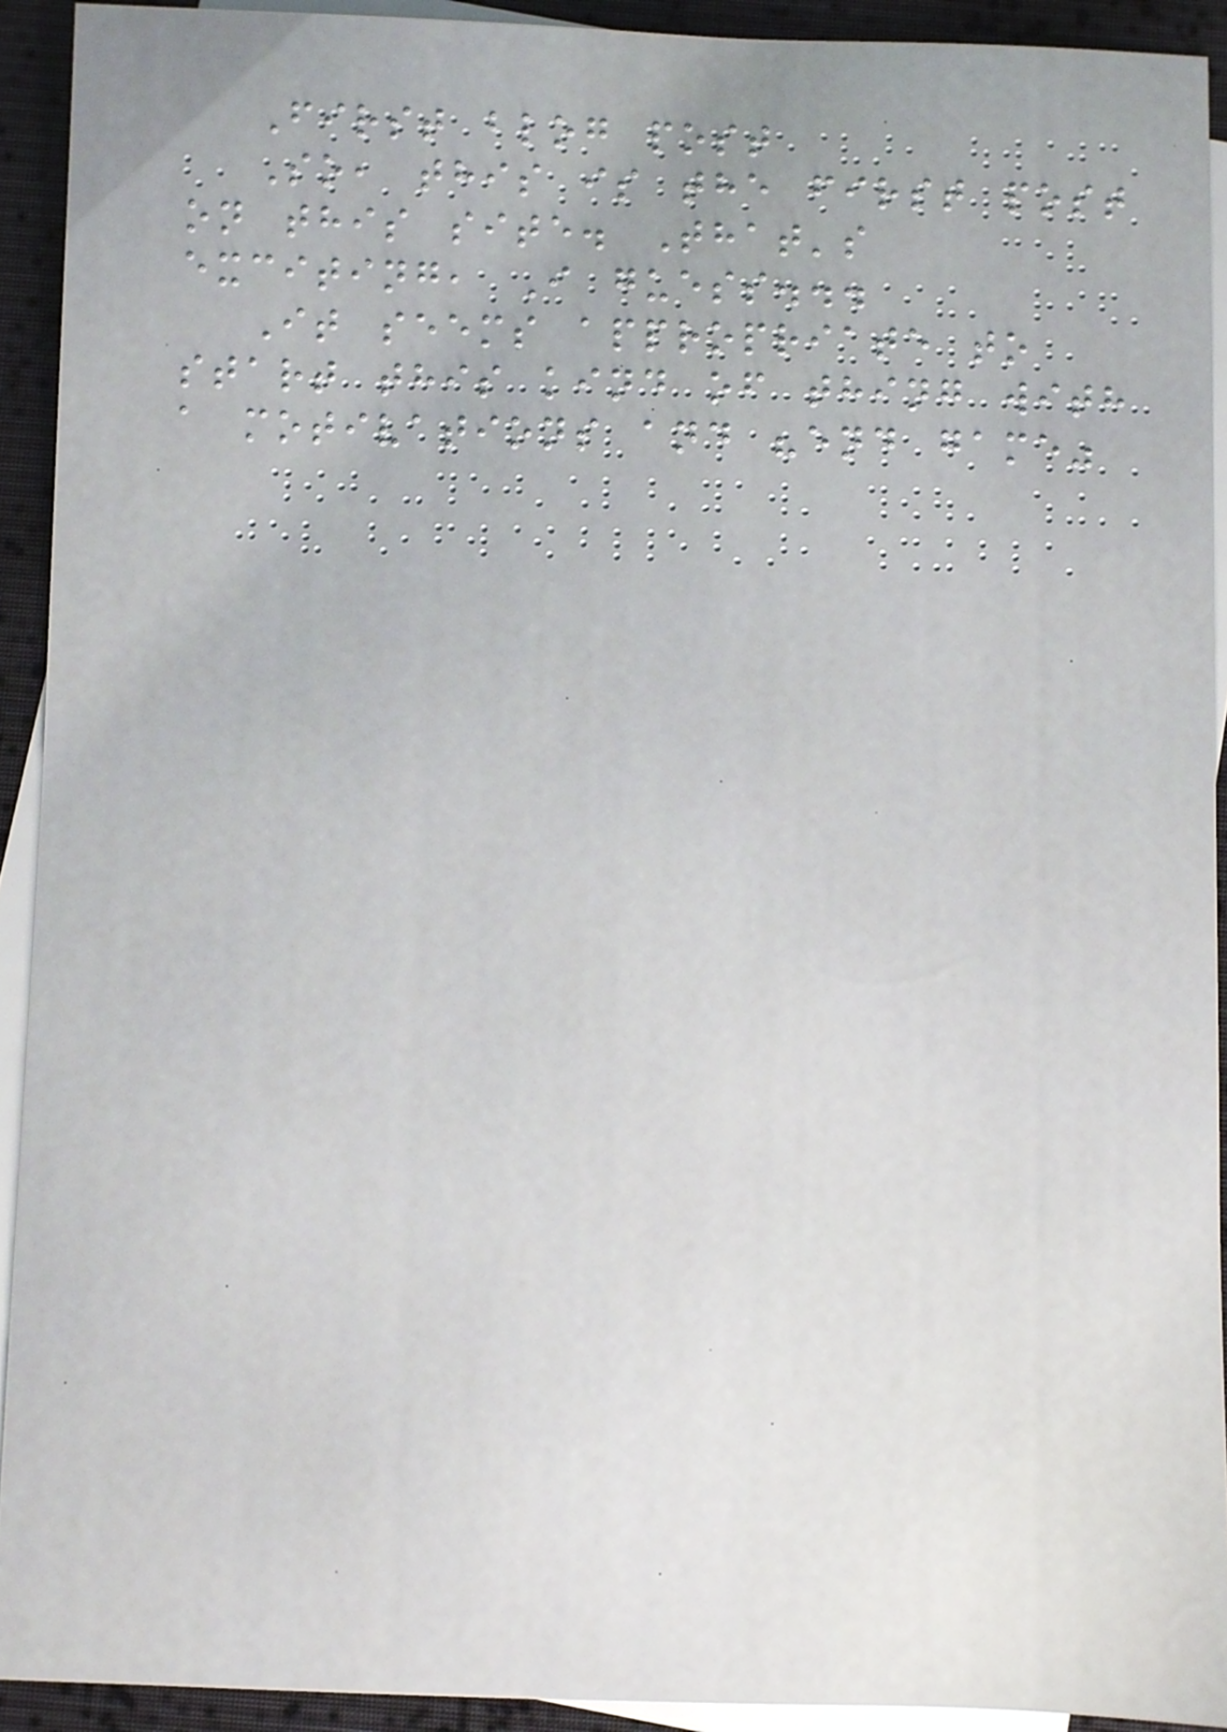First blog post
So, this is the first post
on this site. That's
exciting, I guess...
It seems appropriate to
start this kind of thing with
a motivations and "end game"
